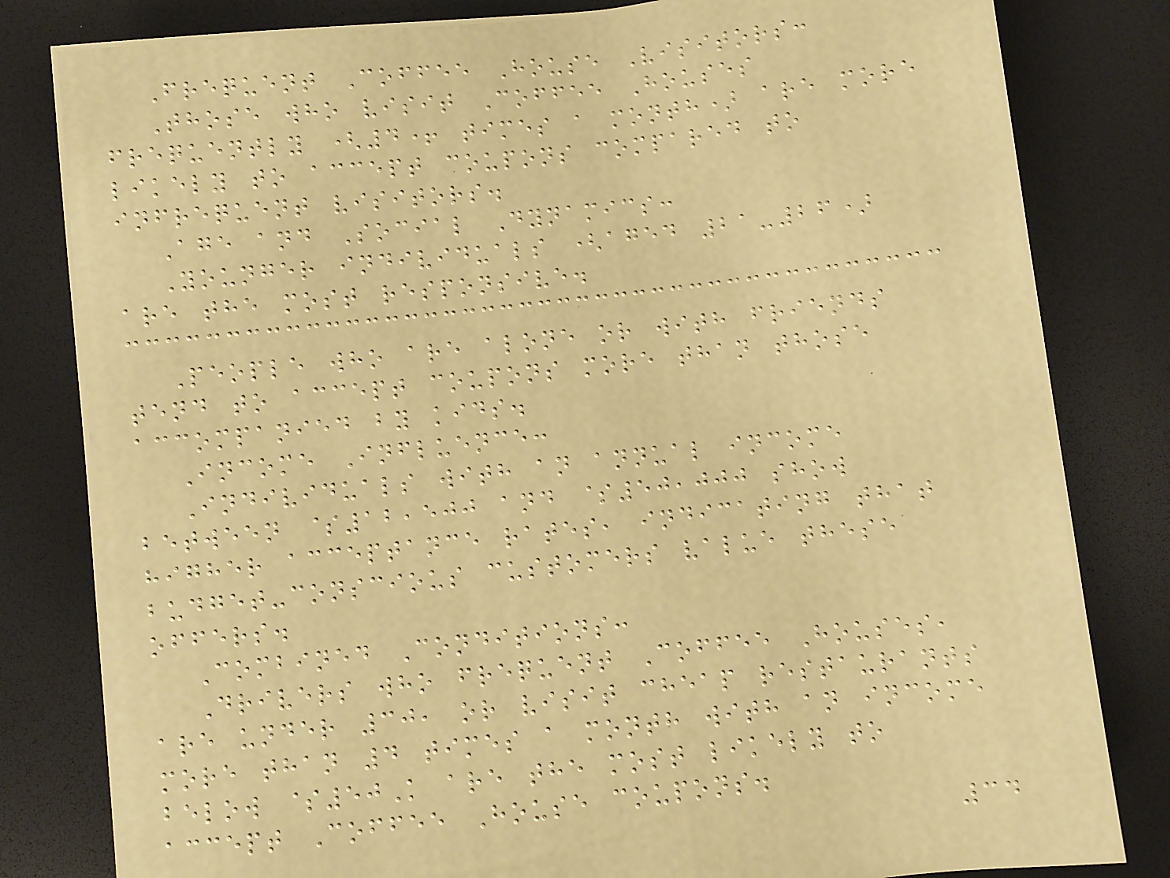Frequent Coffee House Visitors:
Those who visit Coffee Houses
frequently (4+ times a month) are more
likely to accept coupons compared to
infrequent visitors.
Age and Social Dynamics:
Younger individuals (aged 21-26)
are the most responsive.
People who are alone or with friends
tend to accept coupons more than those
accompanied by kids.
Income Influence:
Individuals with an annual income
between $12,500 and $50,000 show
higher acceptance rates, indicating that
budget-conscious customers value these
offers.
Combined Conditions:
Drivers who frequent Coffee Houses,
are under 30, or visit cheap restaurants
more than 4 times a month with an income
below $50K are the most likely to
accept Coffee House coupons.
34
